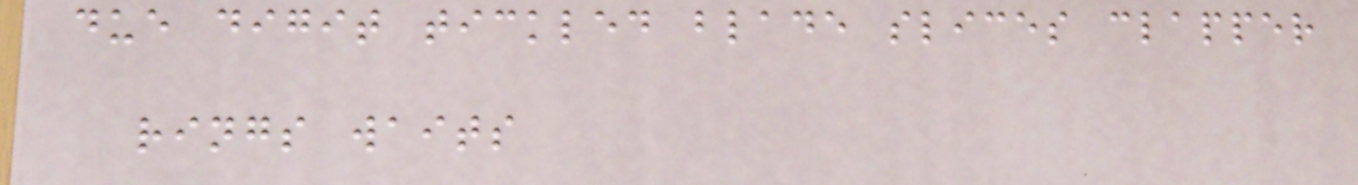due digit tickled blade slices clapper
rings waits
